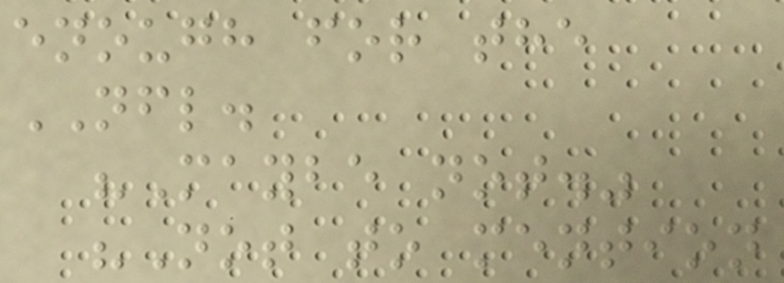enough for the
NFL.
"Maybe not."
"Not to mention
